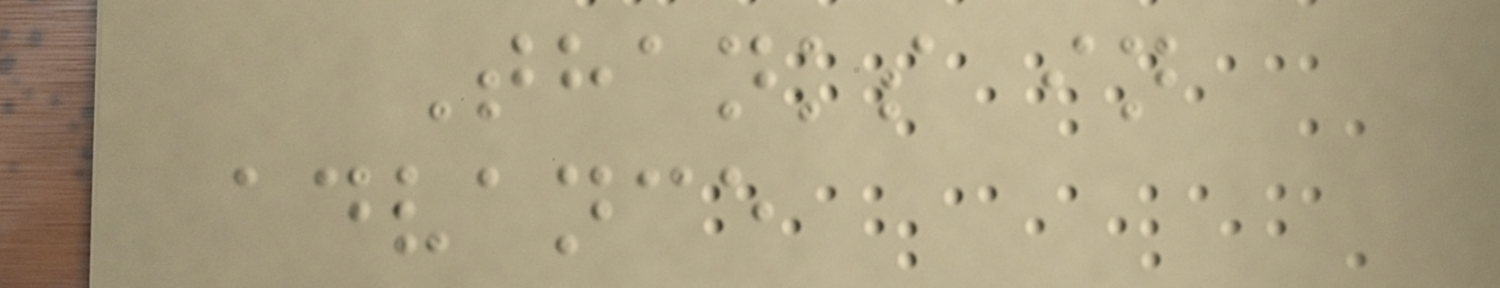Thanks in
advance
